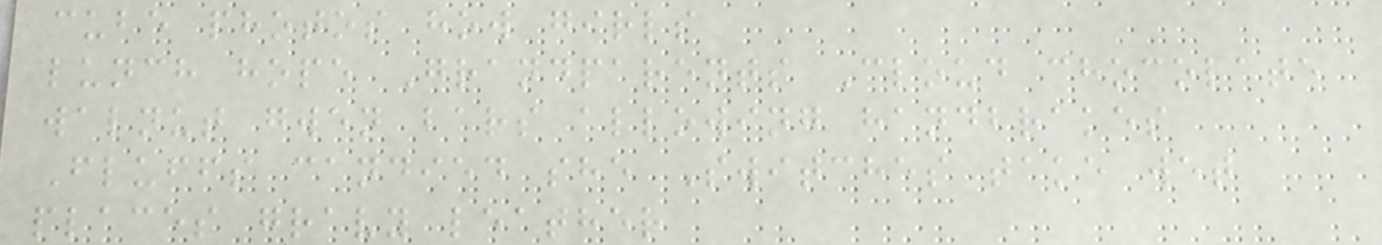cube photos how girls
lunch hope Grandparents Cloud chocolate
walnut gwen bars allowing handbrakes
Fluffs candied she Switches take wet
places gravy leather
